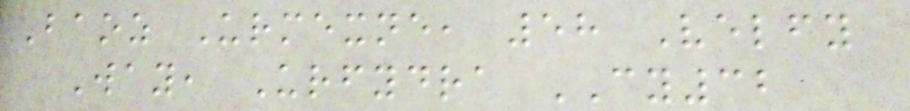Baoz Urmexne, 58 Velfy
Way, Urfydra CY32
